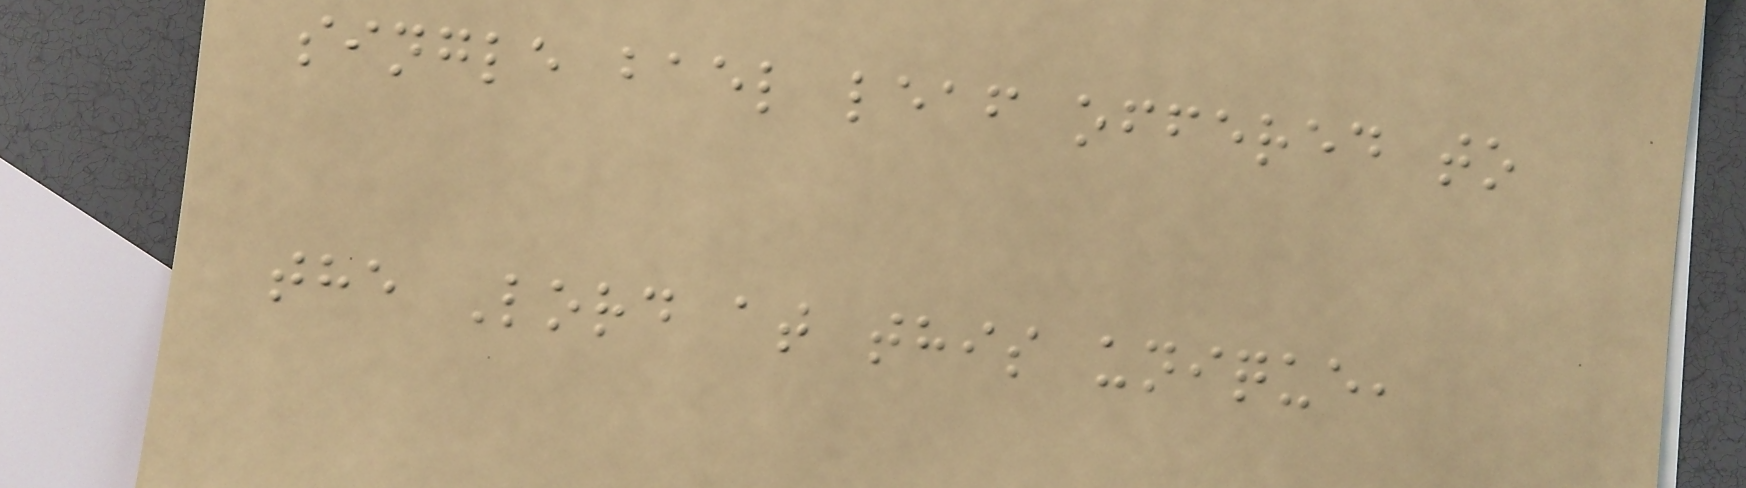single bael leaf offered to
the Lord at this unique,
